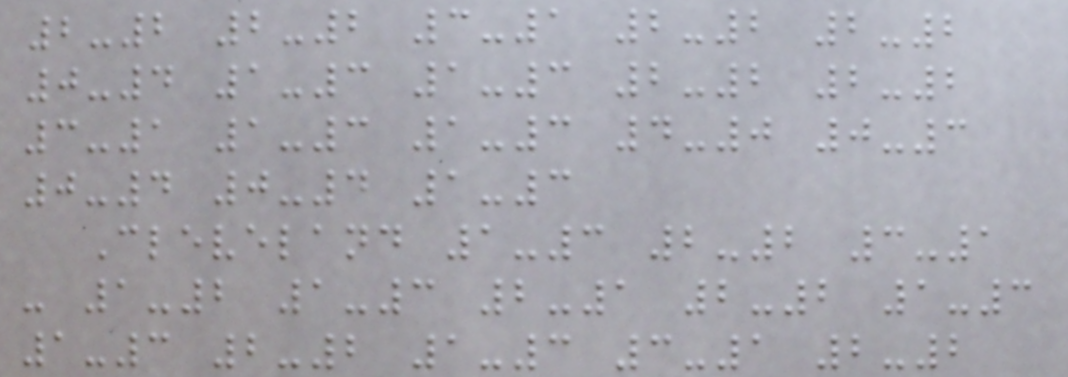2-2 2-2 3-1 2-2 2-2
0-4 1-3 1-3 2-2 2-2
3-1 1-3 1-3 4-0 0-3
0-4 0-4 1-3
Cleveland 1-3 2-2 3-1
- 1-2 1-3 2-1 2-2 1-3
1-3 2-2 1-3 3-1 2-2
